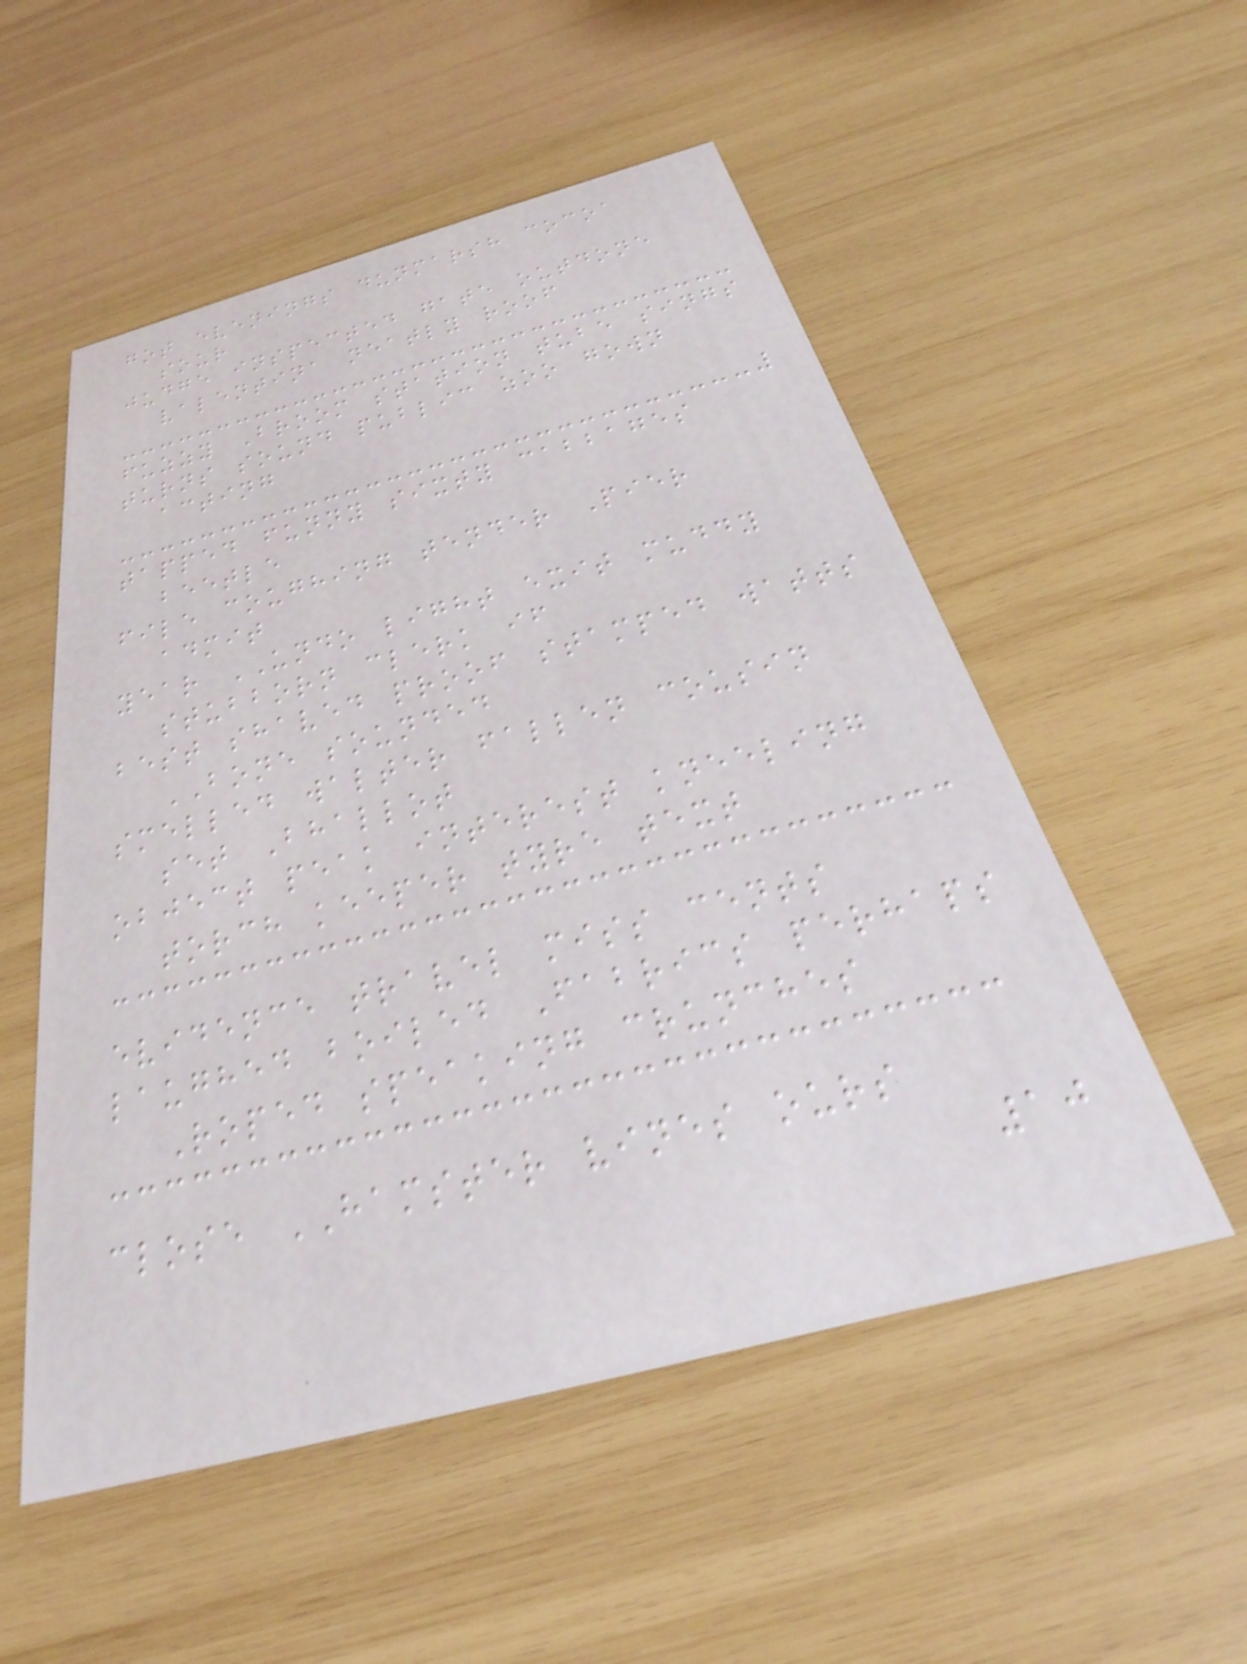got evenings dunmarsh cocoa
sour
judge inspected gate outdone
valentina neatly roof
fuzzy Broom station tube sings
turns sound public zoo gown
acting
tapped funny sixty cabbages
beetle
file coughing tender Pier
admit
year UNDO light exit muddy
stubborn clerk if
best shaved proof stamped watts
BONE sounded
smelled walter fallen cousin
set Bhallot
object peak interest kneeling
torch keeper tyre text
evidence travel miss cents
laughed boiled Fabrics perhaps
Roped speaking crunches
close HAMSTER vines ours
10
